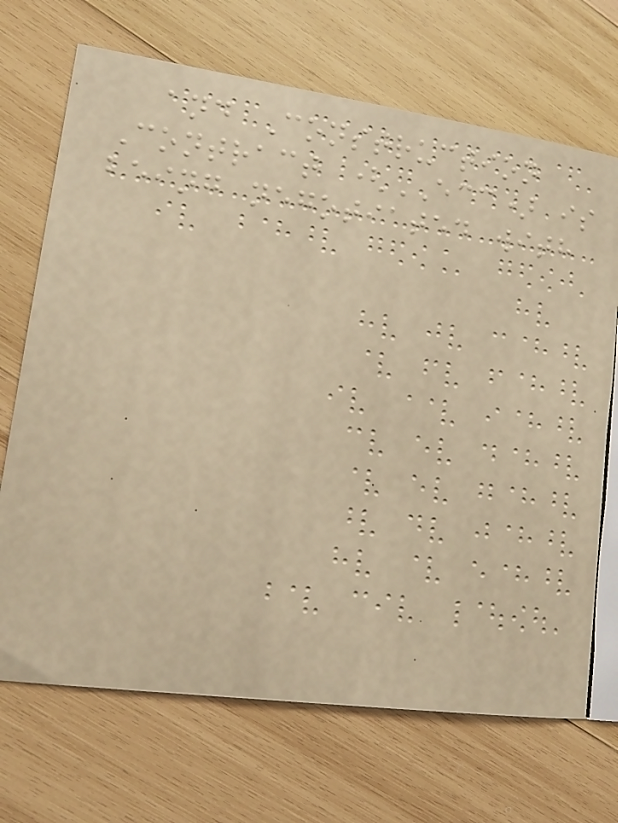and Construction
Contract (ECC) is
being negotiated with
